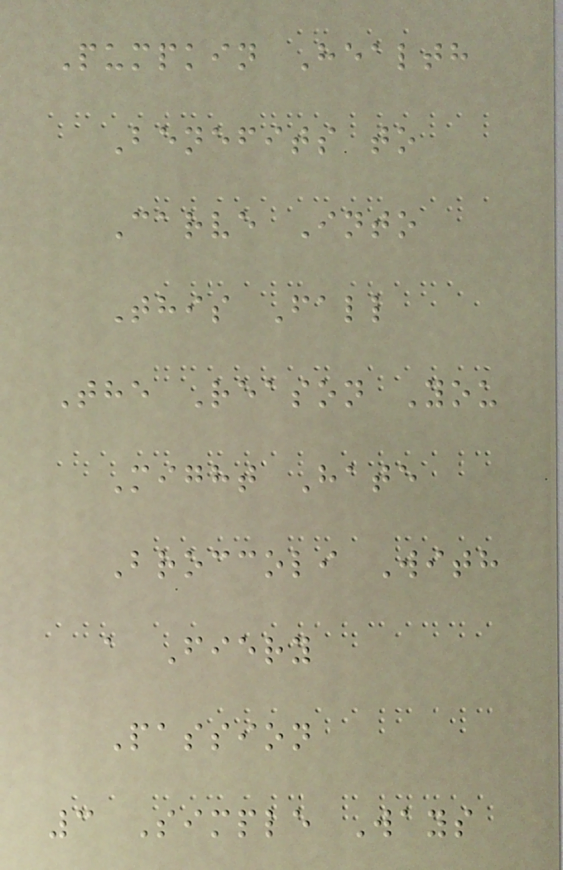Pumpkin Health
Benefits to
Carve Into
This Fall
The Reason You
Might Hate
Broccoli With
a Fiery
Passion
3 Simple Ways
